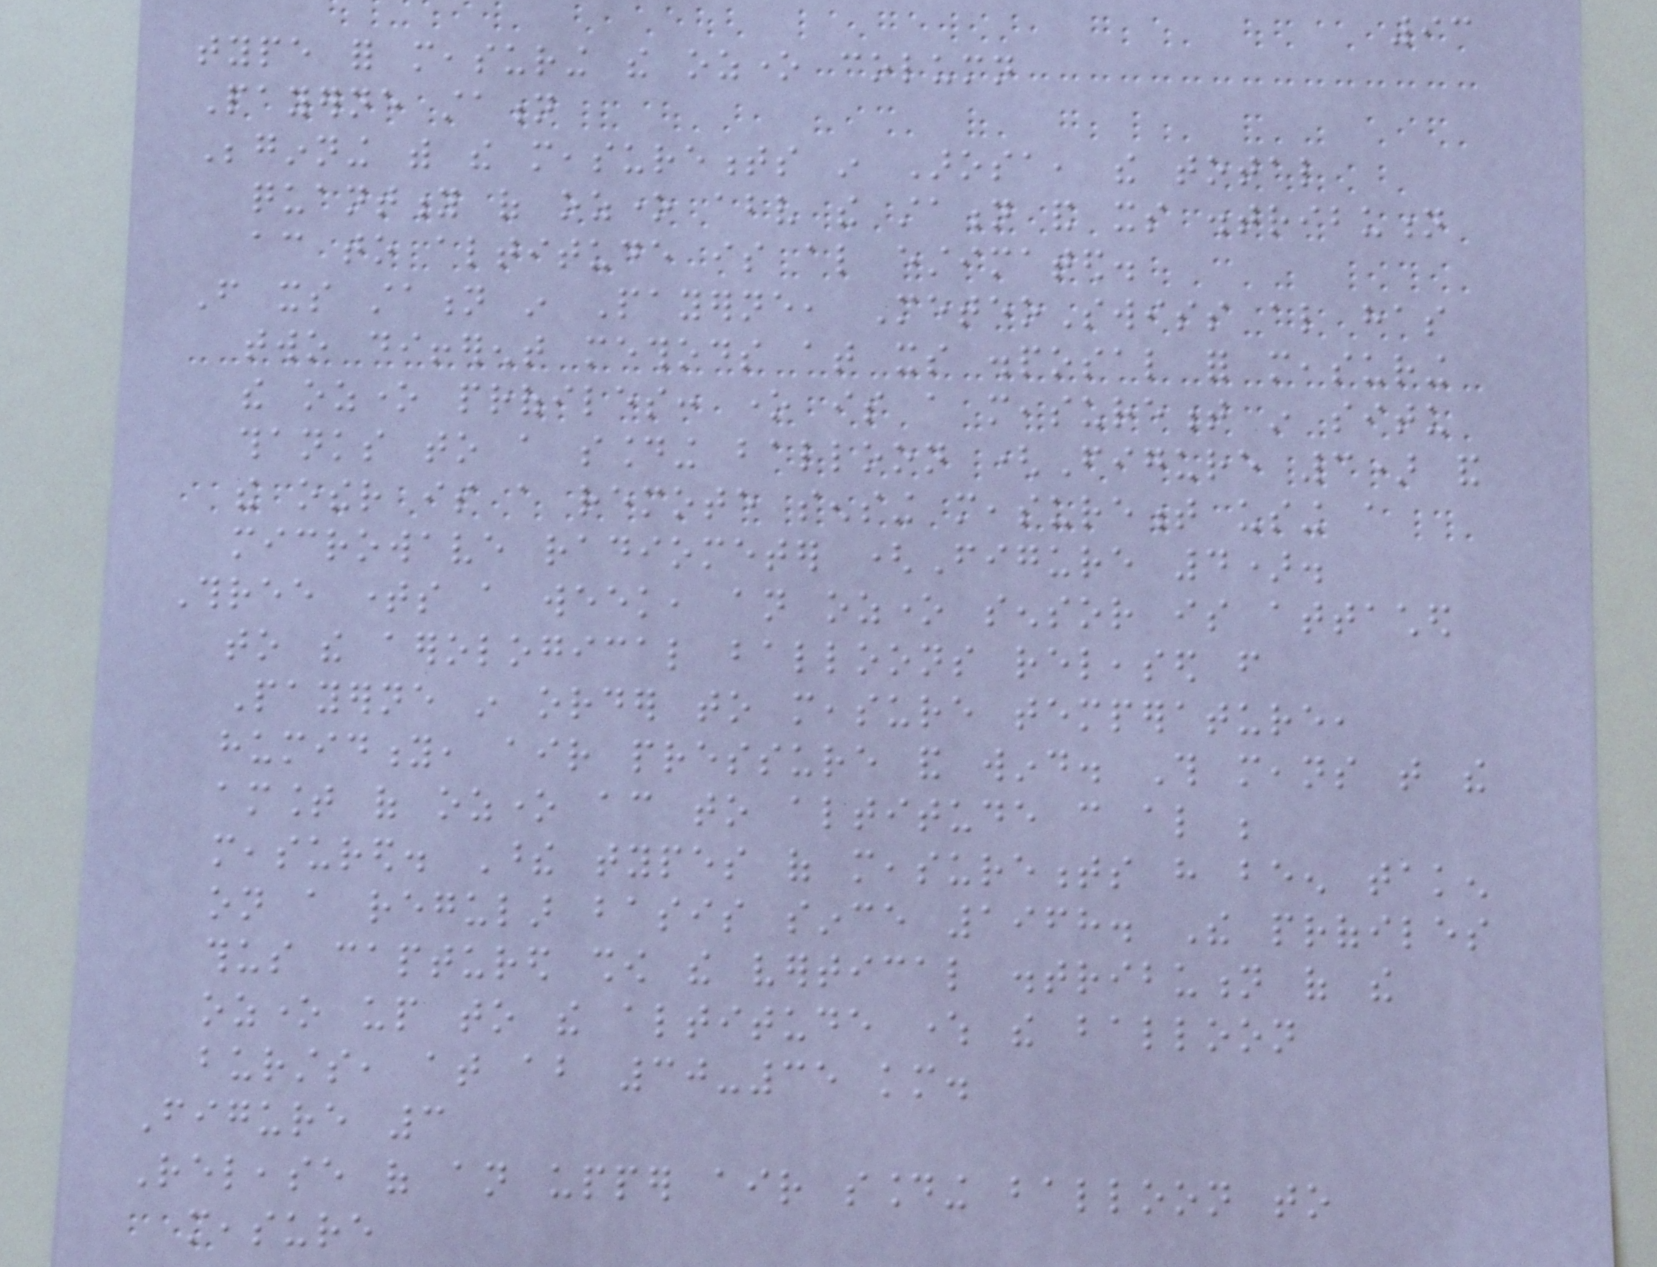93
type for measuring the ozone column
Payerne station
Beginning with the measurements in Arosa, the total
quantity of ozone above the station and its distribution
according to altitude is also estimated.
From its station in Payerne, MeteoSwiss also has
two different methods at its disposal for measuring
the ozone profiles: one is a measurement in situ
thanks to a sounding balloon (Figure 3) and
the other is a remote sensing measurement using a
microwave radiometer (Figure 4).
Three times a week, an ozone sensor is attached
to the aerological balloons released from
Payerne in order to measure temperature,
humidity, air pressure and wind. This means that the
amount of ozone according to altitude can also be
measured. These types of measurements have been taken
on a regular basis since 1968. The profiles
thus captured show the vertical distribution of the
ozone up to the altitude where the balloon
bursts, at about 30-35 km.
Figure 3
Release of an upper air sounding balloon to
measure
